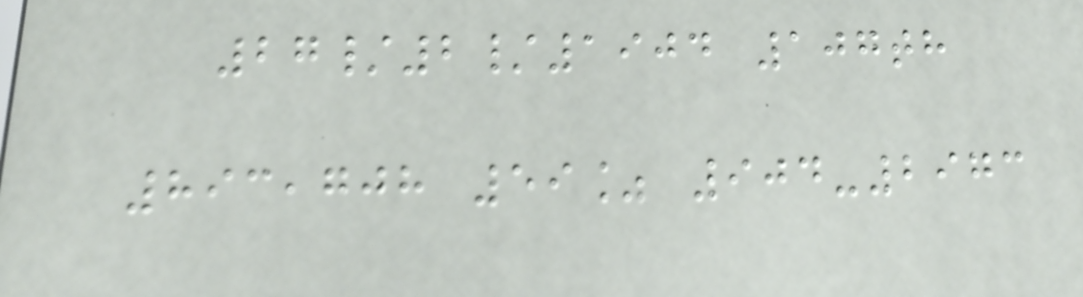27/2/1904 107th
893,708 59% 904-2973
